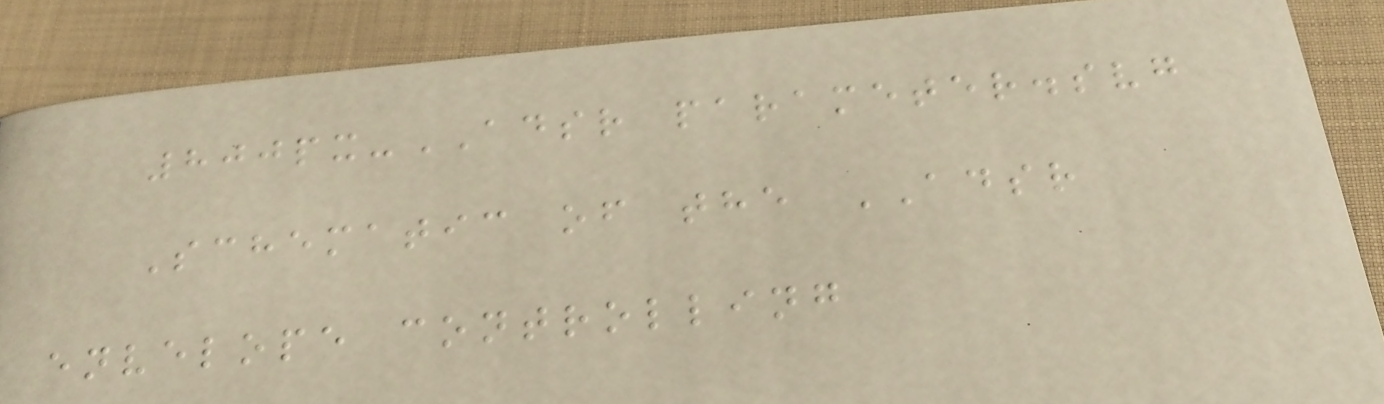800px-ADSR parameter.svg
Schematic of the ADSR
envelope controlling
